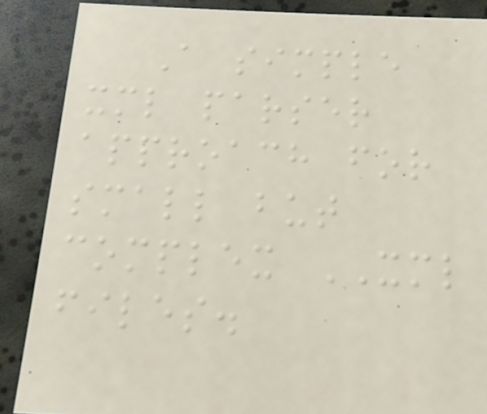A simple
xml parser
approach for
small but
complex XML
files.
